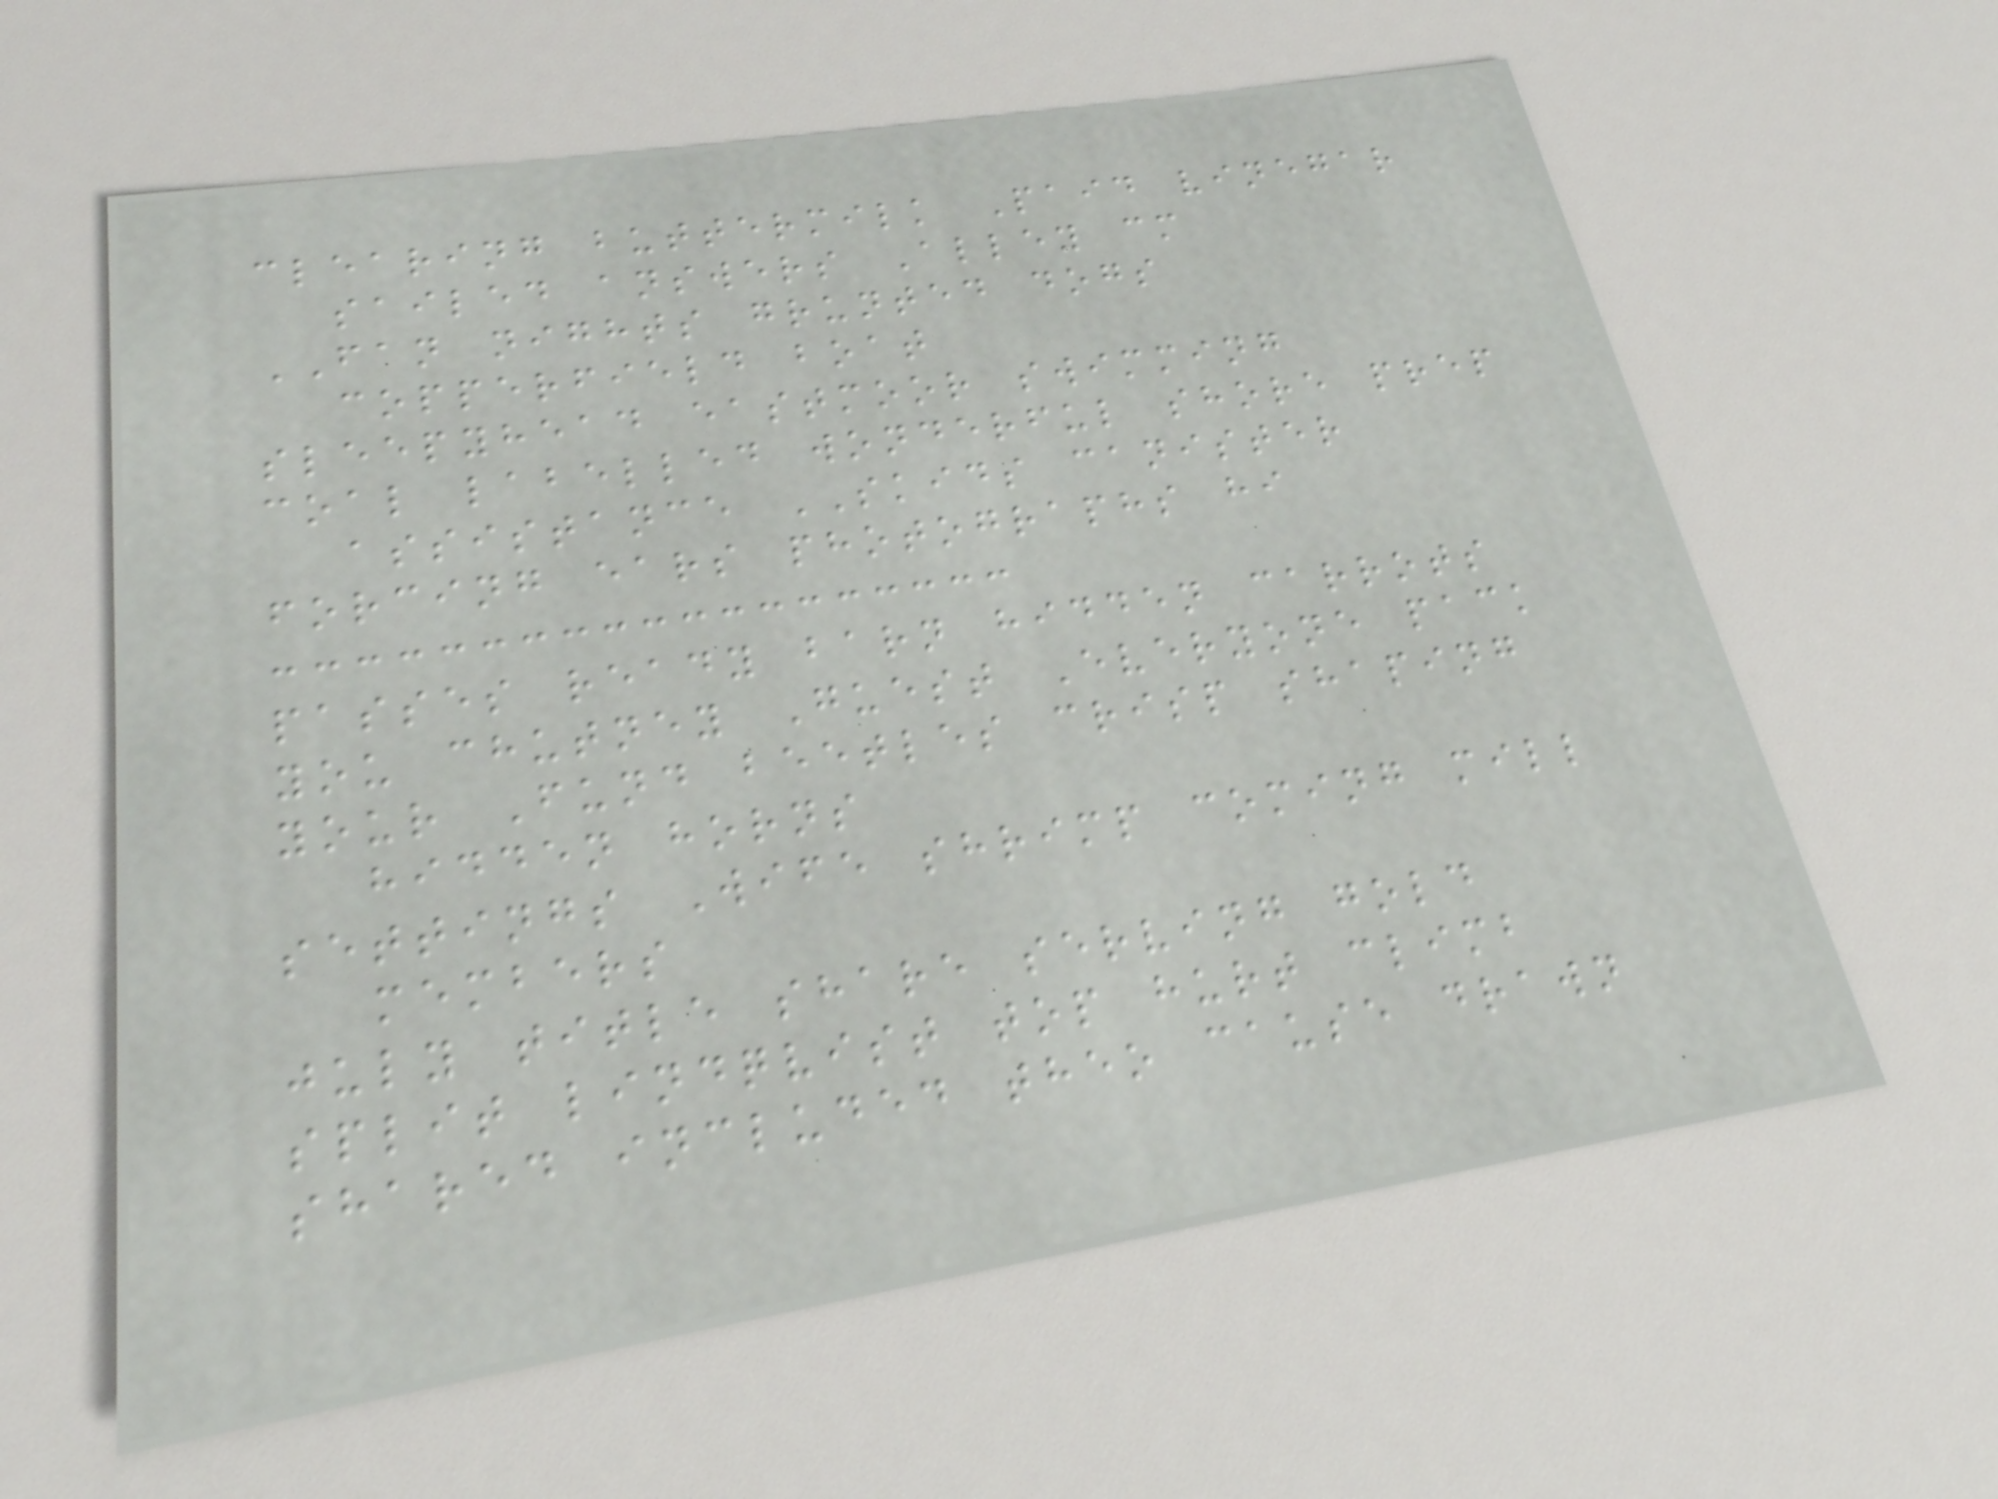clearing buttermilk Paid vinegar
sailed answers Alley cm
FAN nights grunted dogs
copperfield boat
sleepyhead eastmoor swimming
coal labelled wonderful shore prep
assistance SKIDS canister
forcing ears photographs hi
passes ready barn hidden carrots
you chutney Guest Everyone pack
your Fund beetles crisp shaping
hidden horns
settings Wife shrimp coming mill
members
july title share serving gold
split lindqvist top hurt climb
shared included theo cause drawn
